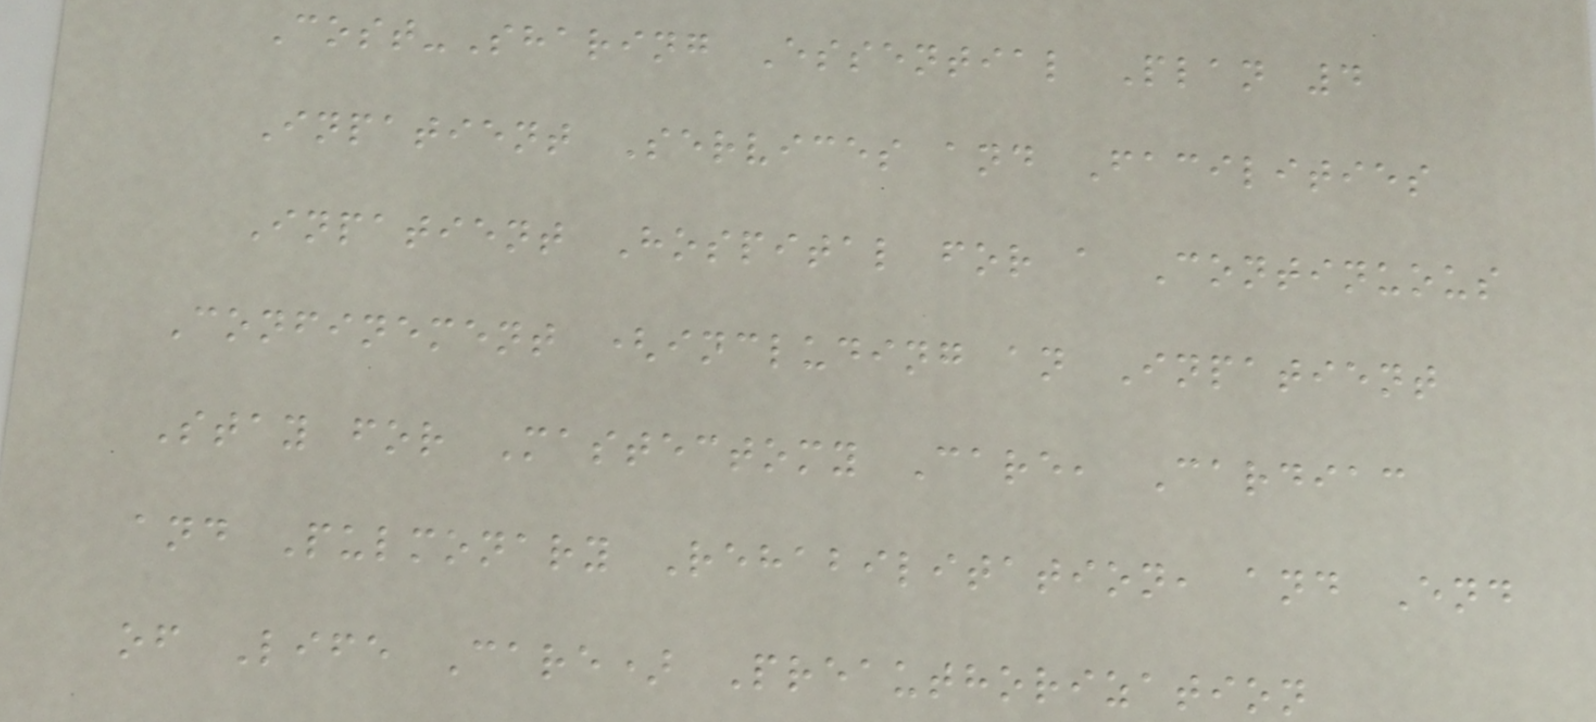Cost-Sharing Essential Plan 4
Inpatient Services and Facilities
Inpatient Hospital for a Continuous
Confinement (including an Inpatient
Stay for Mastectomy Care, Cardiac
and Pulmonary Rehabilitation, and End
of Life Care) Preauthorization
